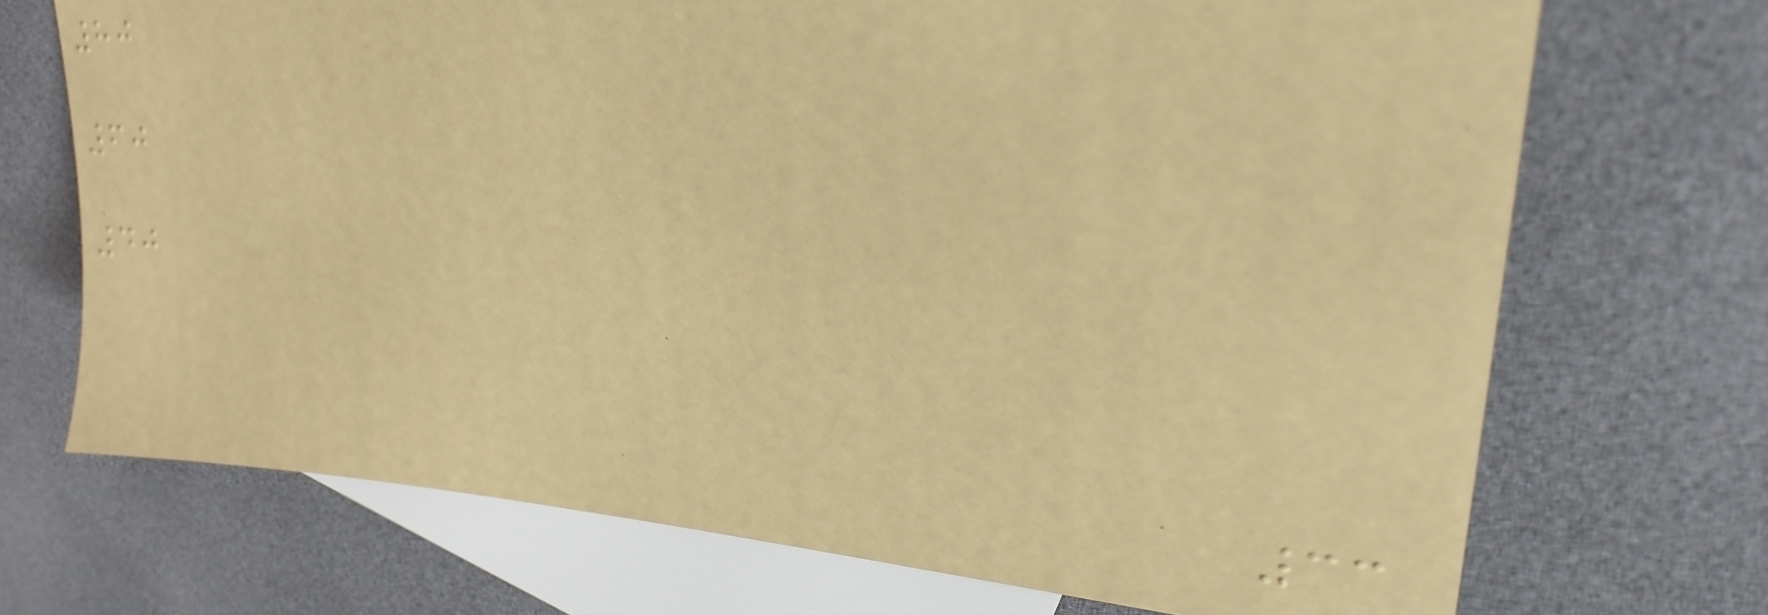80
60
40
33
